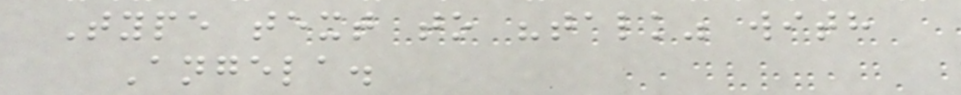Type text to "talk" with
Angela.
